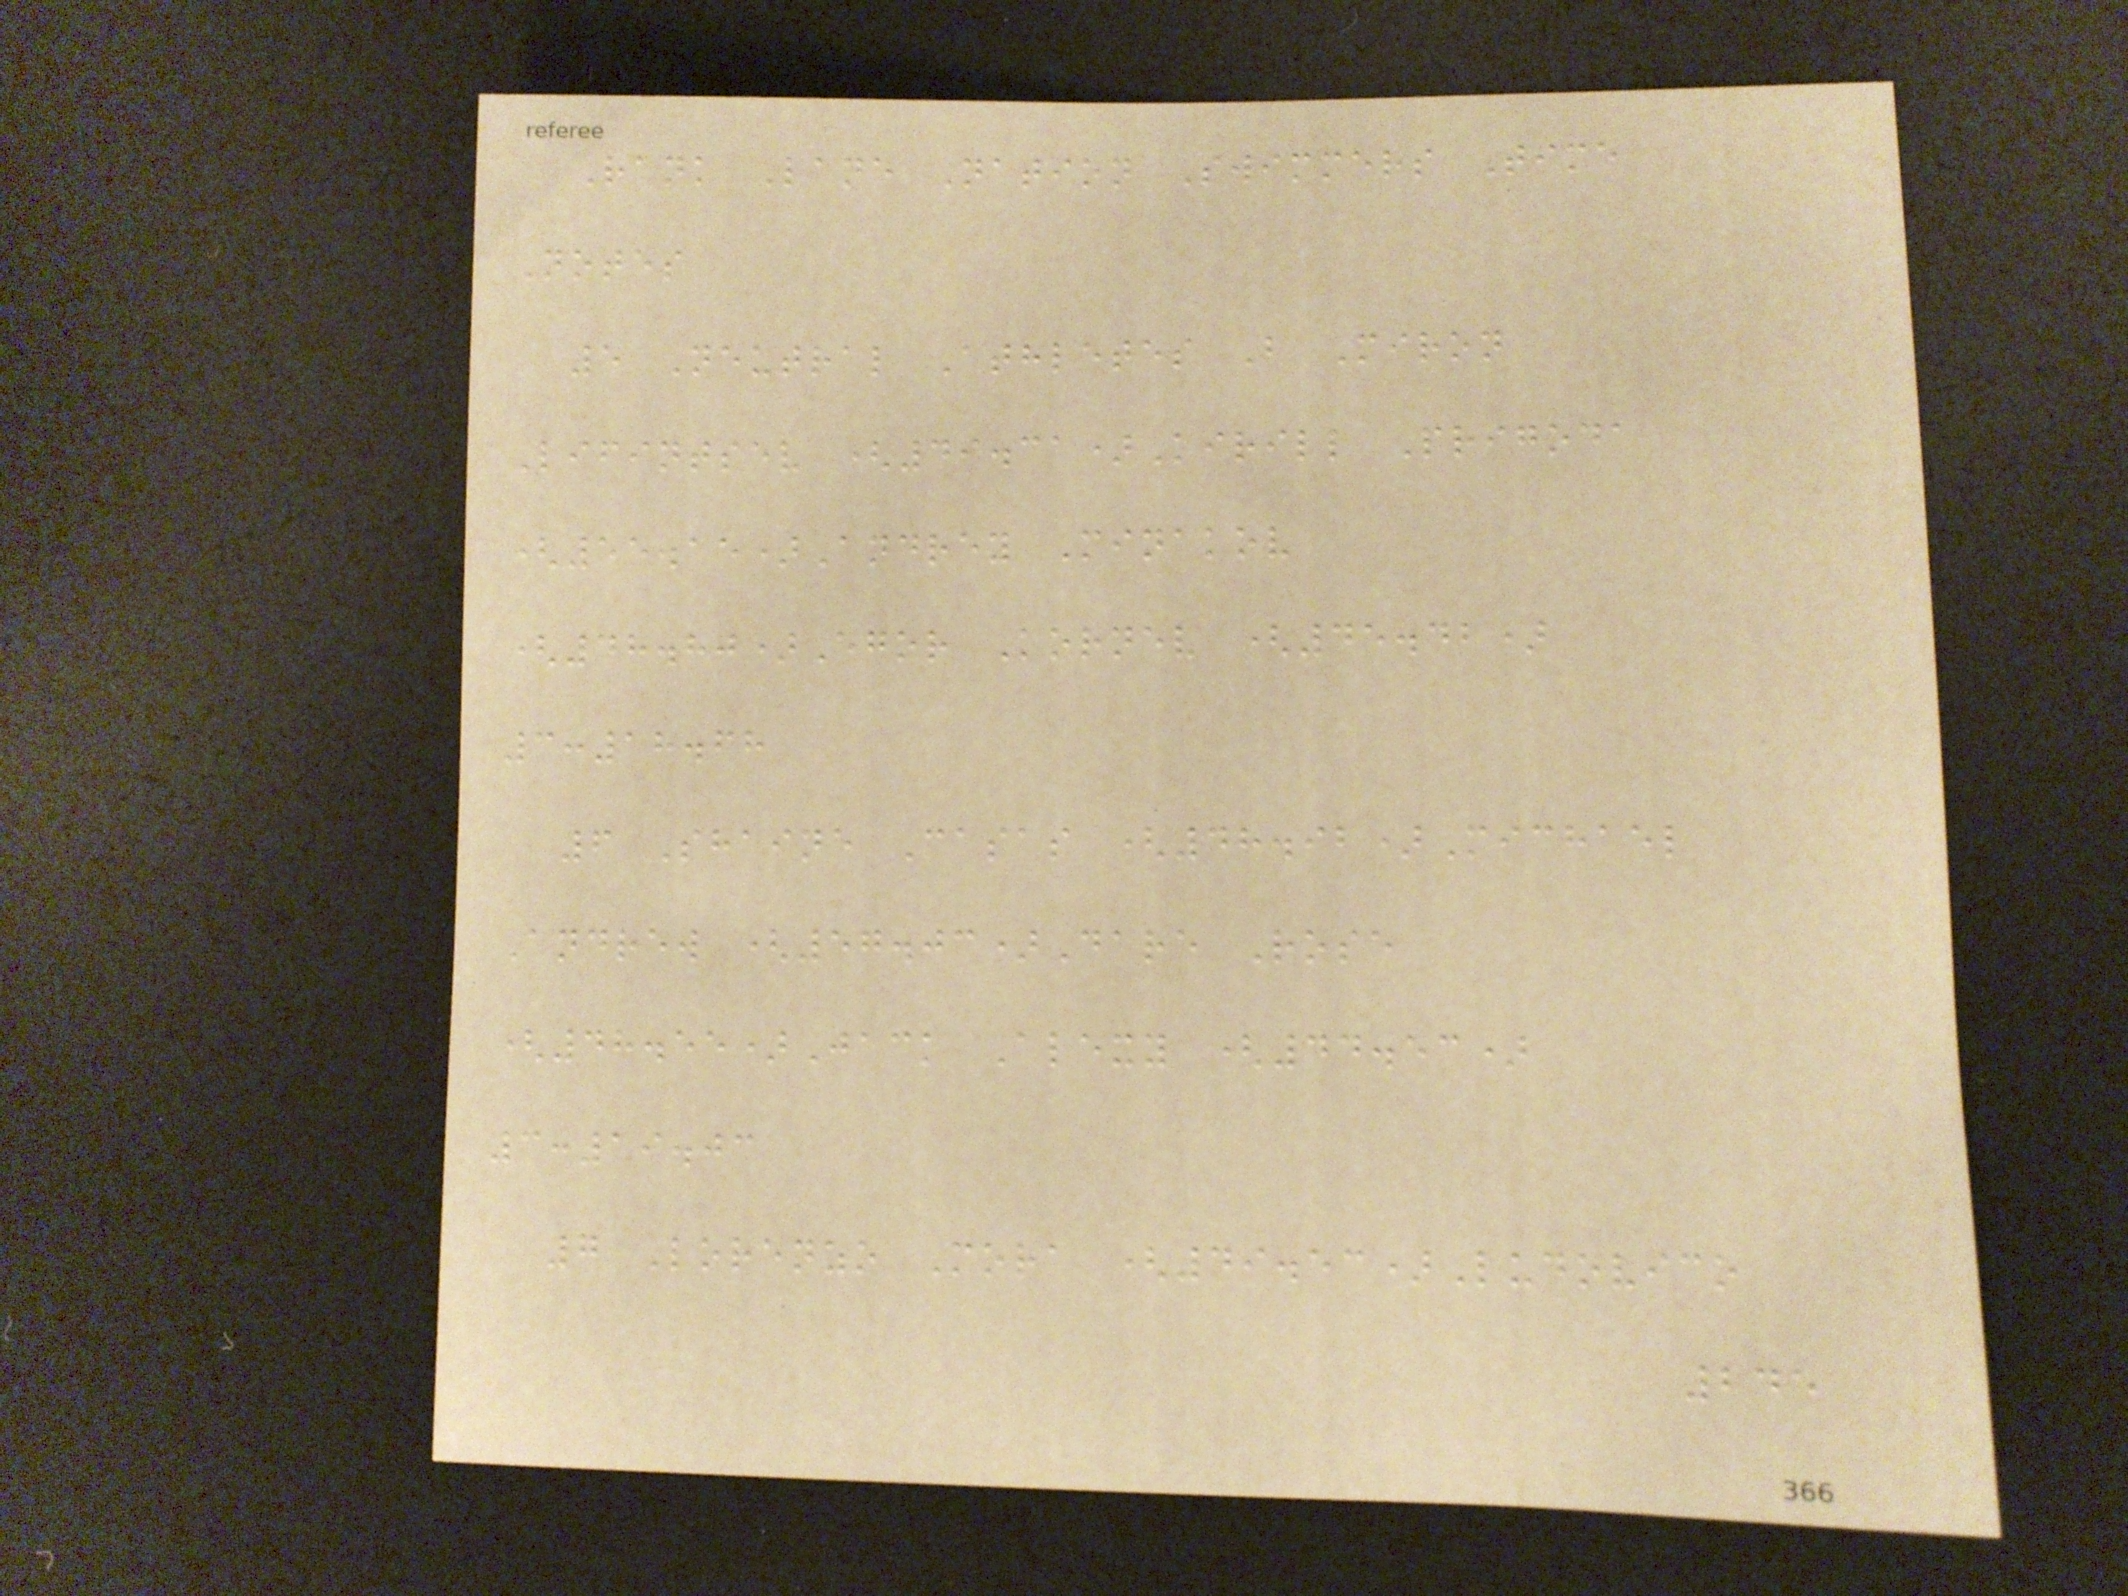Rank Lane Nation Swimmers Time
Notes
5 Neutral Athletes B Miron
Lifintsev (49.31)Kirill Prigoda
(55.15)Andrey Minakov
(48.80)Egor Kornev (45.42)
3:18.68
6 Shaine Casas (48.92)Michael
Andrew (57.03)Dare Rose
(48.55)Jack Alexy (44.53)
3:19.03
7 Lorenzo Mora (49.53)Ludovico
245
